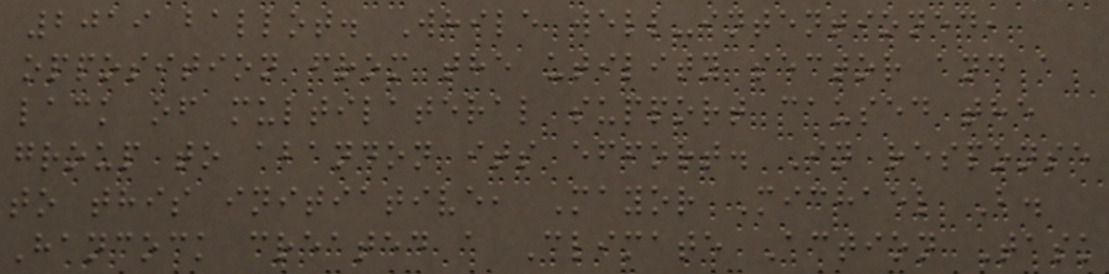2019 ballot. While well-intentioned,
opposition from the utility sector and a
lack of multilateral support caused the
group to abandon its effort. In response
to this initiative, Mayor Michael B.
Hancock created a Climate Action Task
